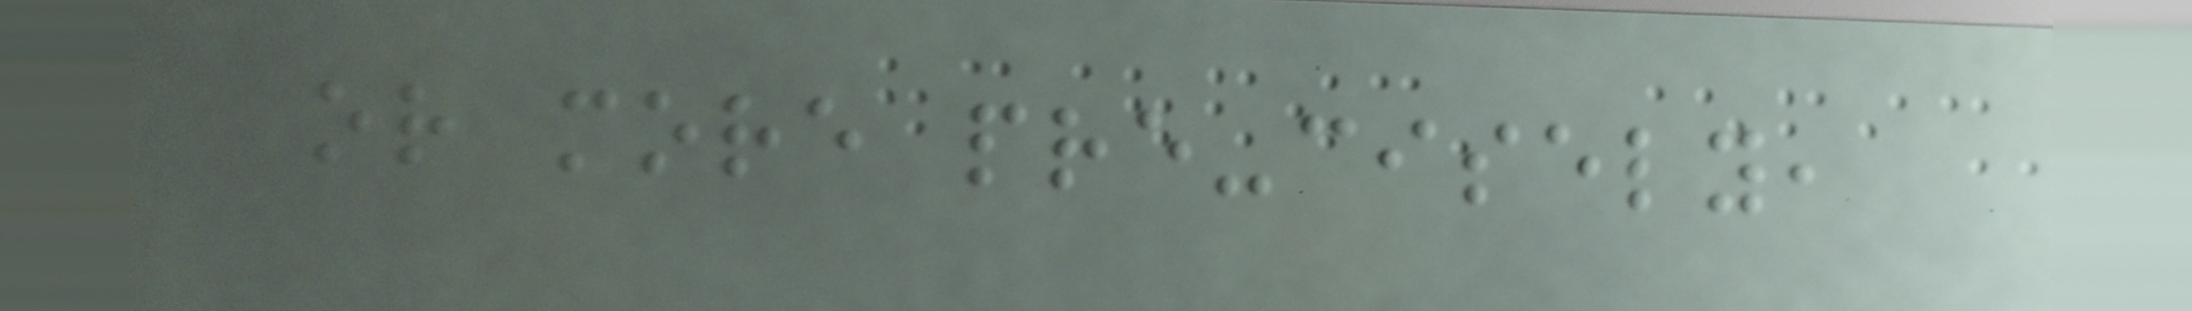or more pre-cisely,
